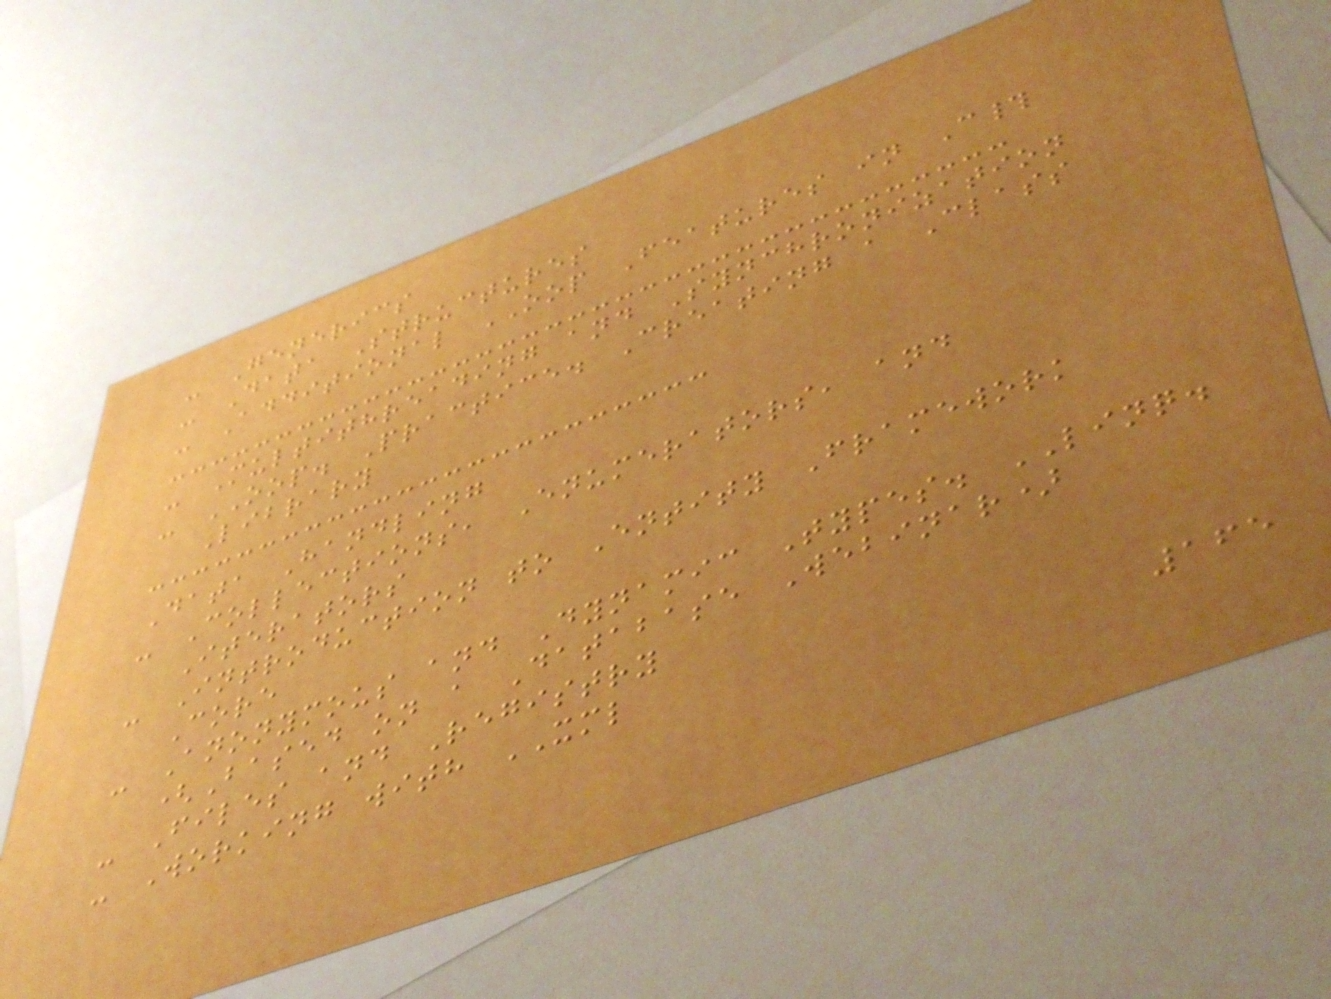- Generics
- Data Structures
- Additional OOP Features in C#
- Multithreading and Synchronization
- OOP. Practice. Creating a Class
Library
Data Handling
- Collections, Enumerators, and
Iterators
- Introduction to Entity Framework
Core
- Anonymous and Dynamic Types. LINQ.
(Based on a Database Webinar)
- Files and Registry
- Working with XML
165
